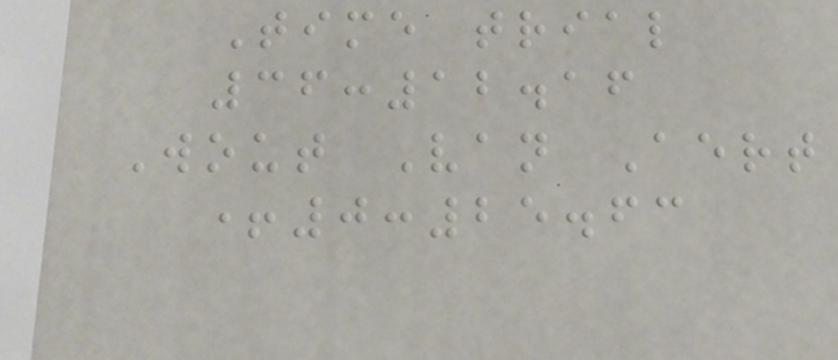Time trial
36:12.16
Wout Van Aert
+0:25.63
